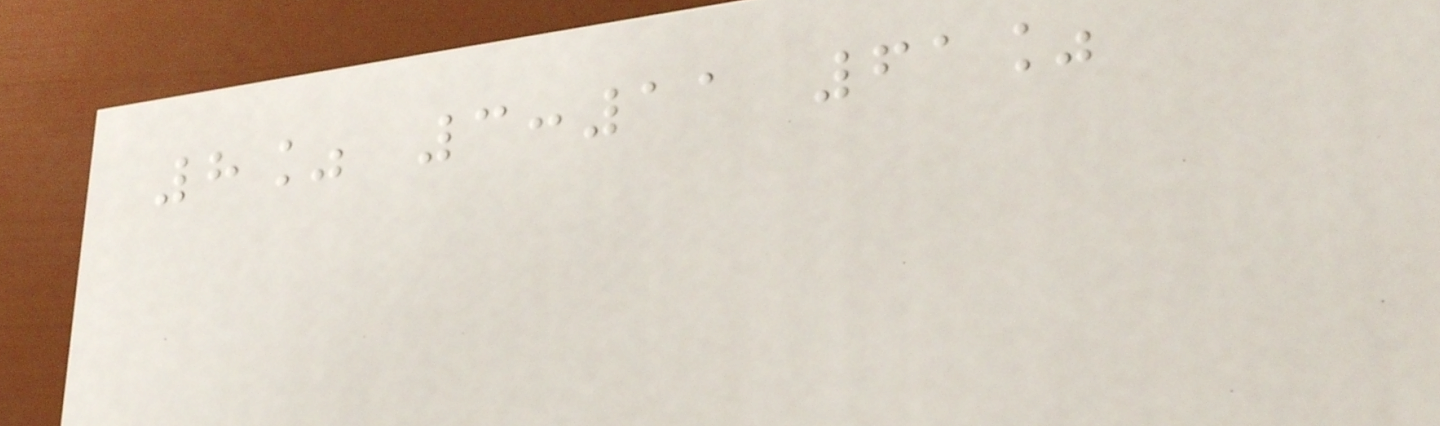8% 3:11 61%
